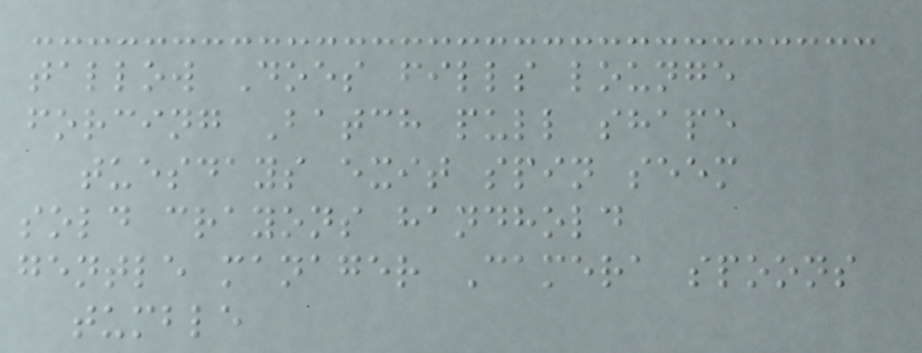tallow Does fills lounge
forcing Batch pull shape
tuesdays exit spin seem
sold crayons handhold
gentle manager Camera spoons
tumble
